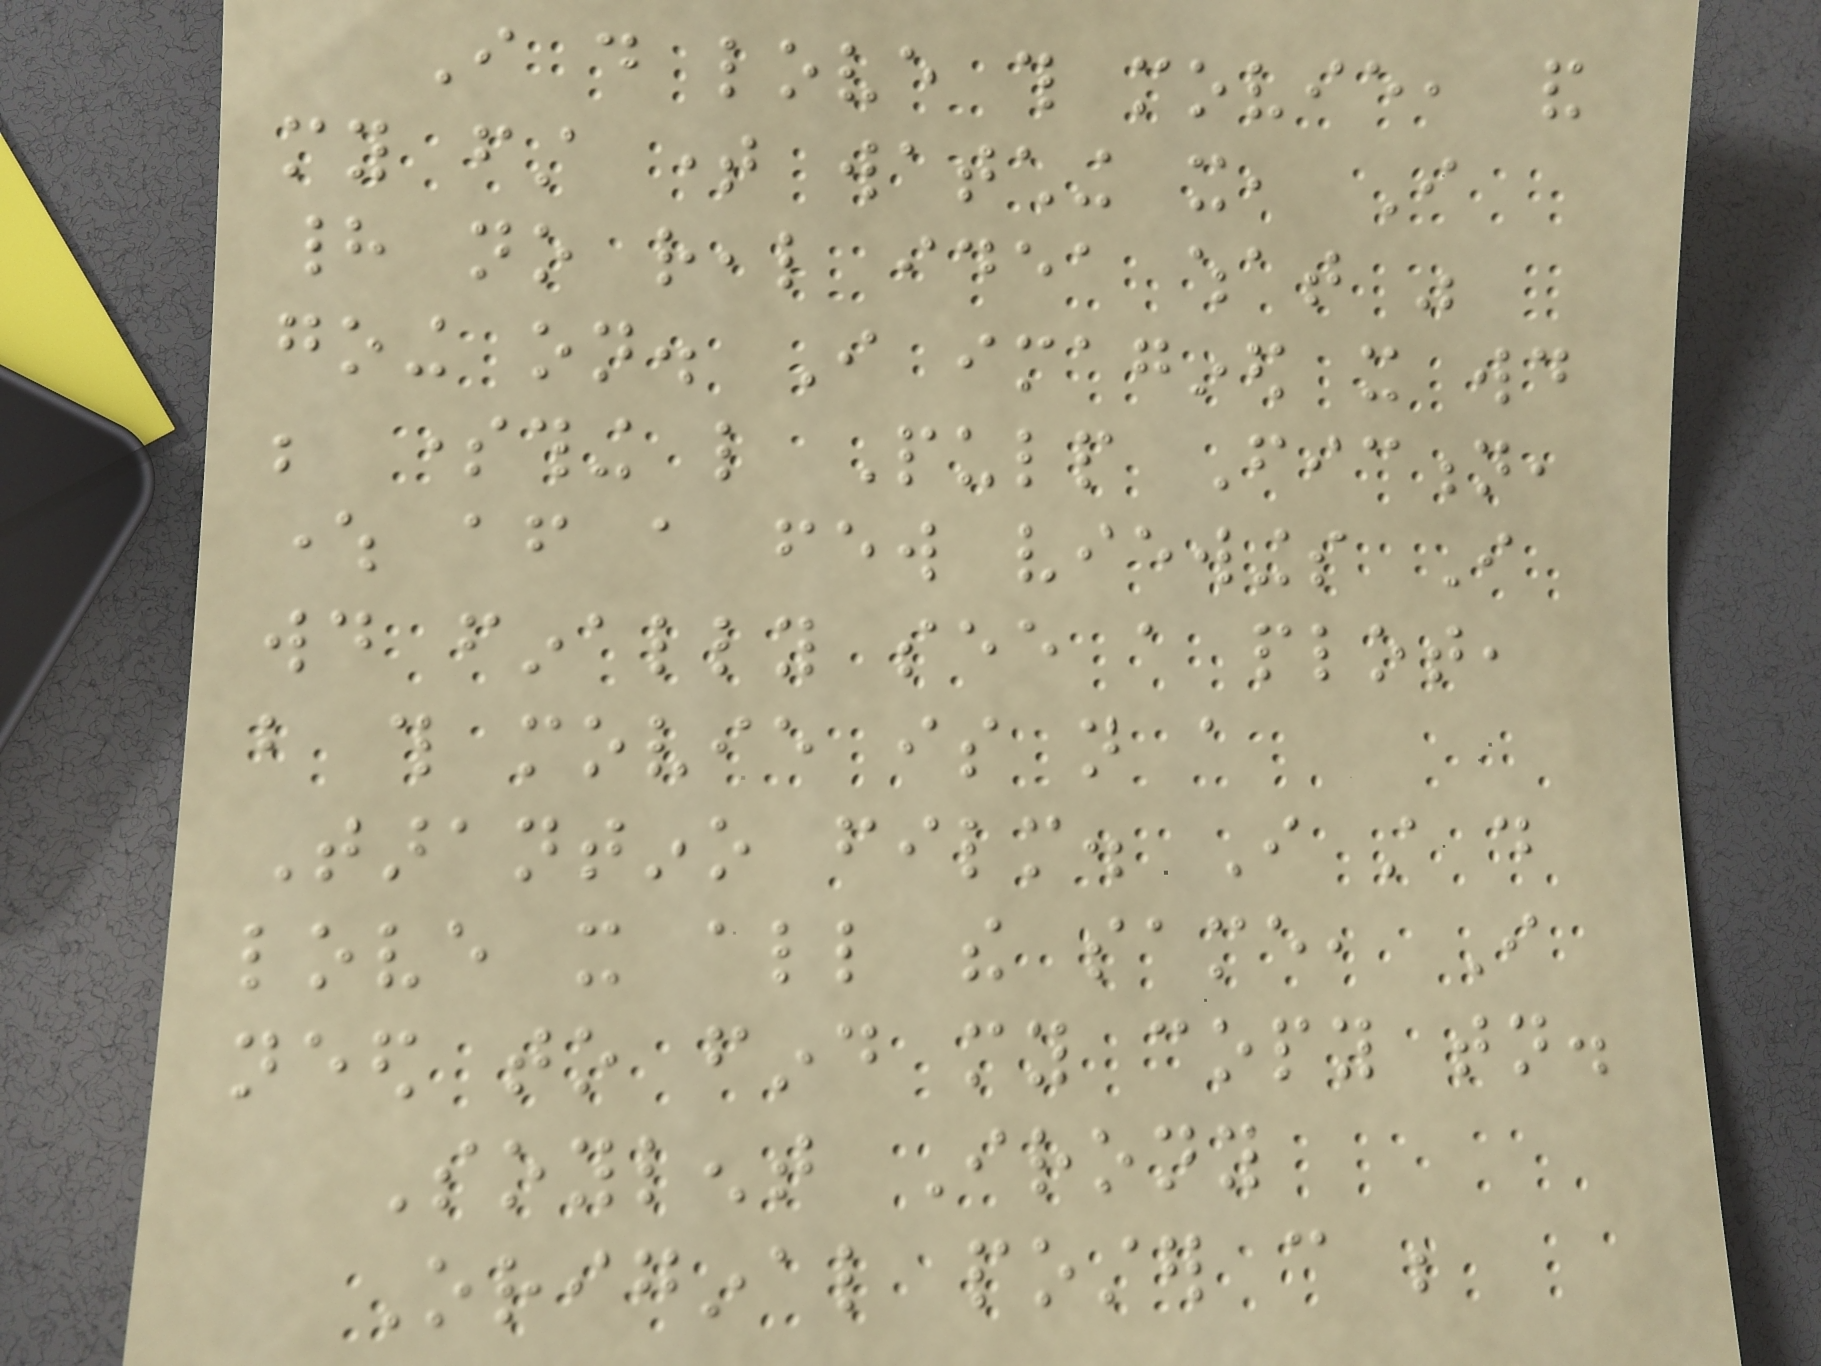I do love this movie, and
my first time watching it, I
had no real idea what was
going on. I imagined it would
be something like Pulp Fiction,
where after a few viewings I
would finally see a plot,
but this movie is not a
Tarantino film. I still do
love it all the same, I
need to find my copy tonight.
Soylent Irony
Original poster can be
